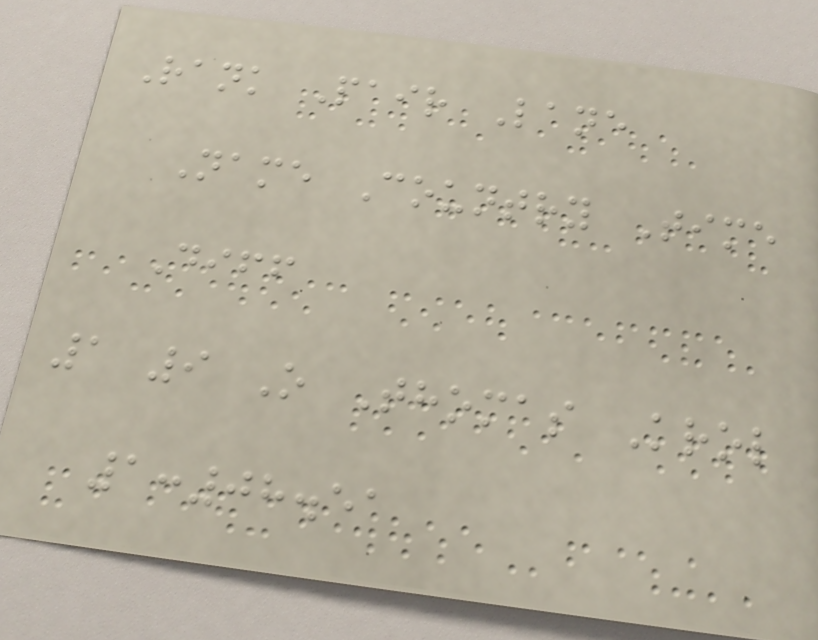Rank Pair Lane
Name Country Time
Diff
1 9 O Thomas Krol
1:08.51
